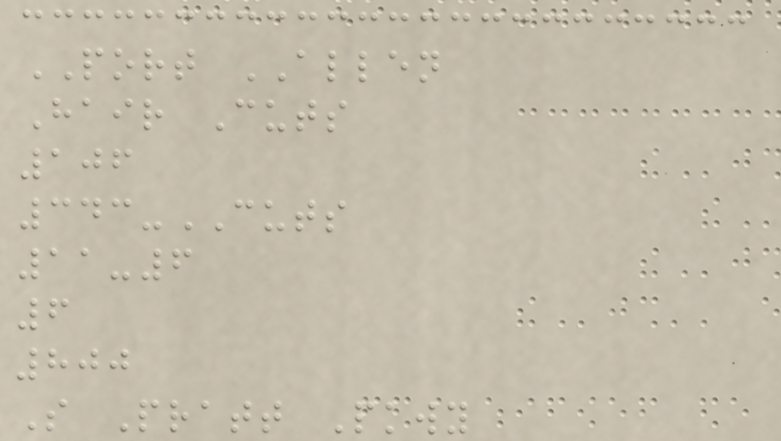PORT ALLEN
Hair Cuts
106
343-CUTS
11-6
6
800
S Pratt Pkwy
